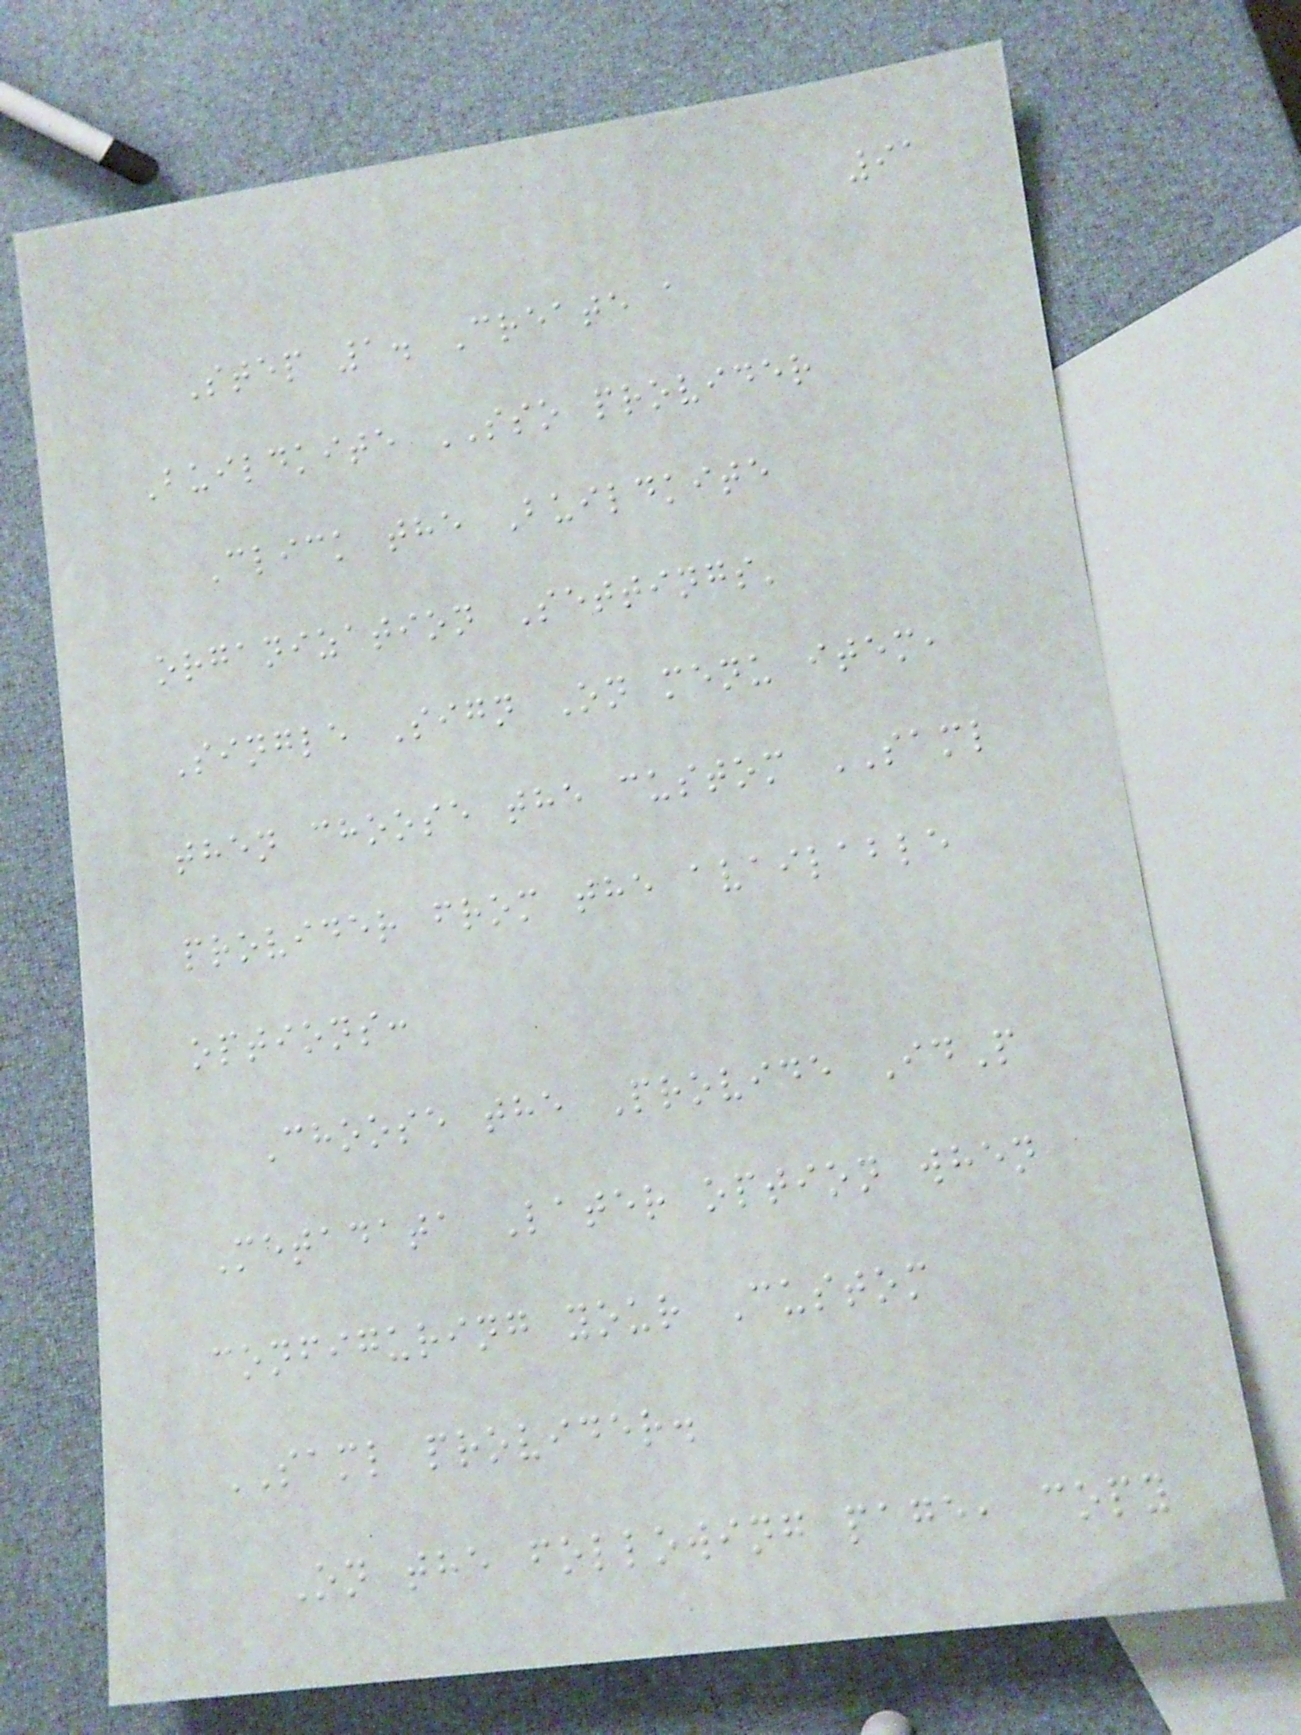91
Step 1. Create a
Buildkite SSO provider
Click the Buildkite
organization Settings'
Single Sign On menu item,
then choose the custom SAML
provider from the available
options:
Choose the Provide IdP
Metadata Later option when
configuring your Custom
SAML provider.
On the following page, copy
